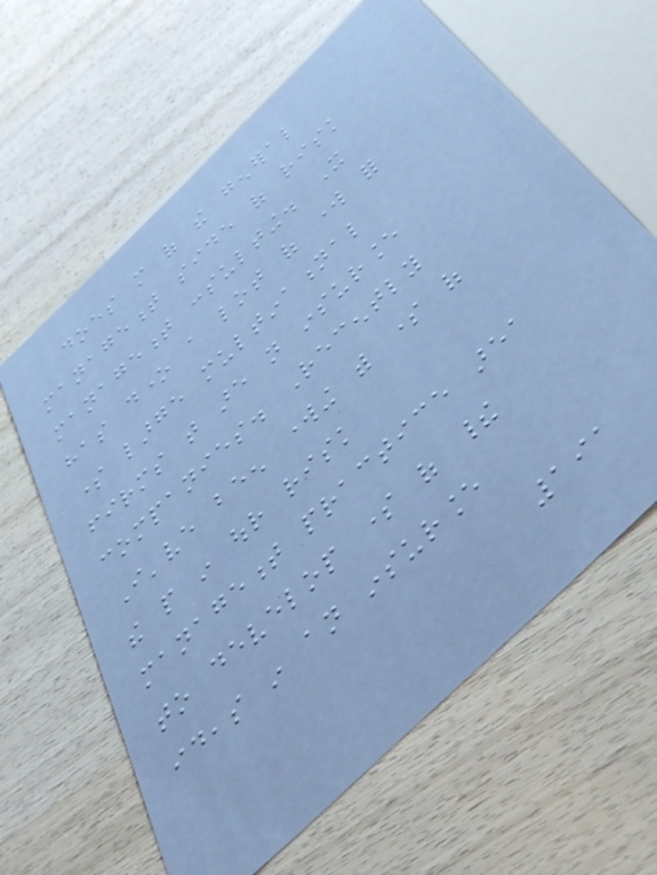does more of the general
management side of risk
management consulting. It
has done a lot of work for
some large multinational
firms that are not insurance
companies. Recently
I've been working with some of
the people in our risk
management practice area
to develop some of their
ideas in an insurance
191
